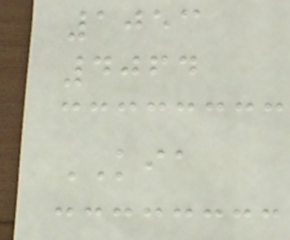1053
4064
KIA
